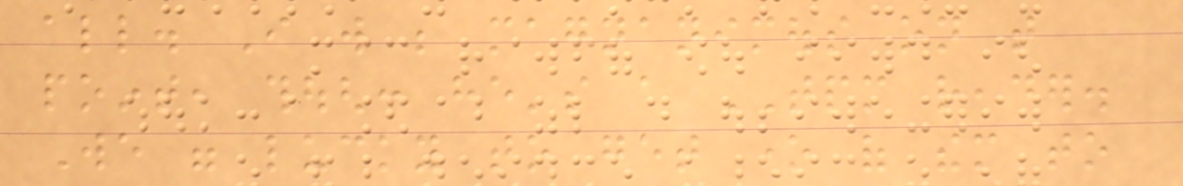all. I will be magnanimous on that
point, though: he's a TPM reader.
We were lucky to get one of them to
